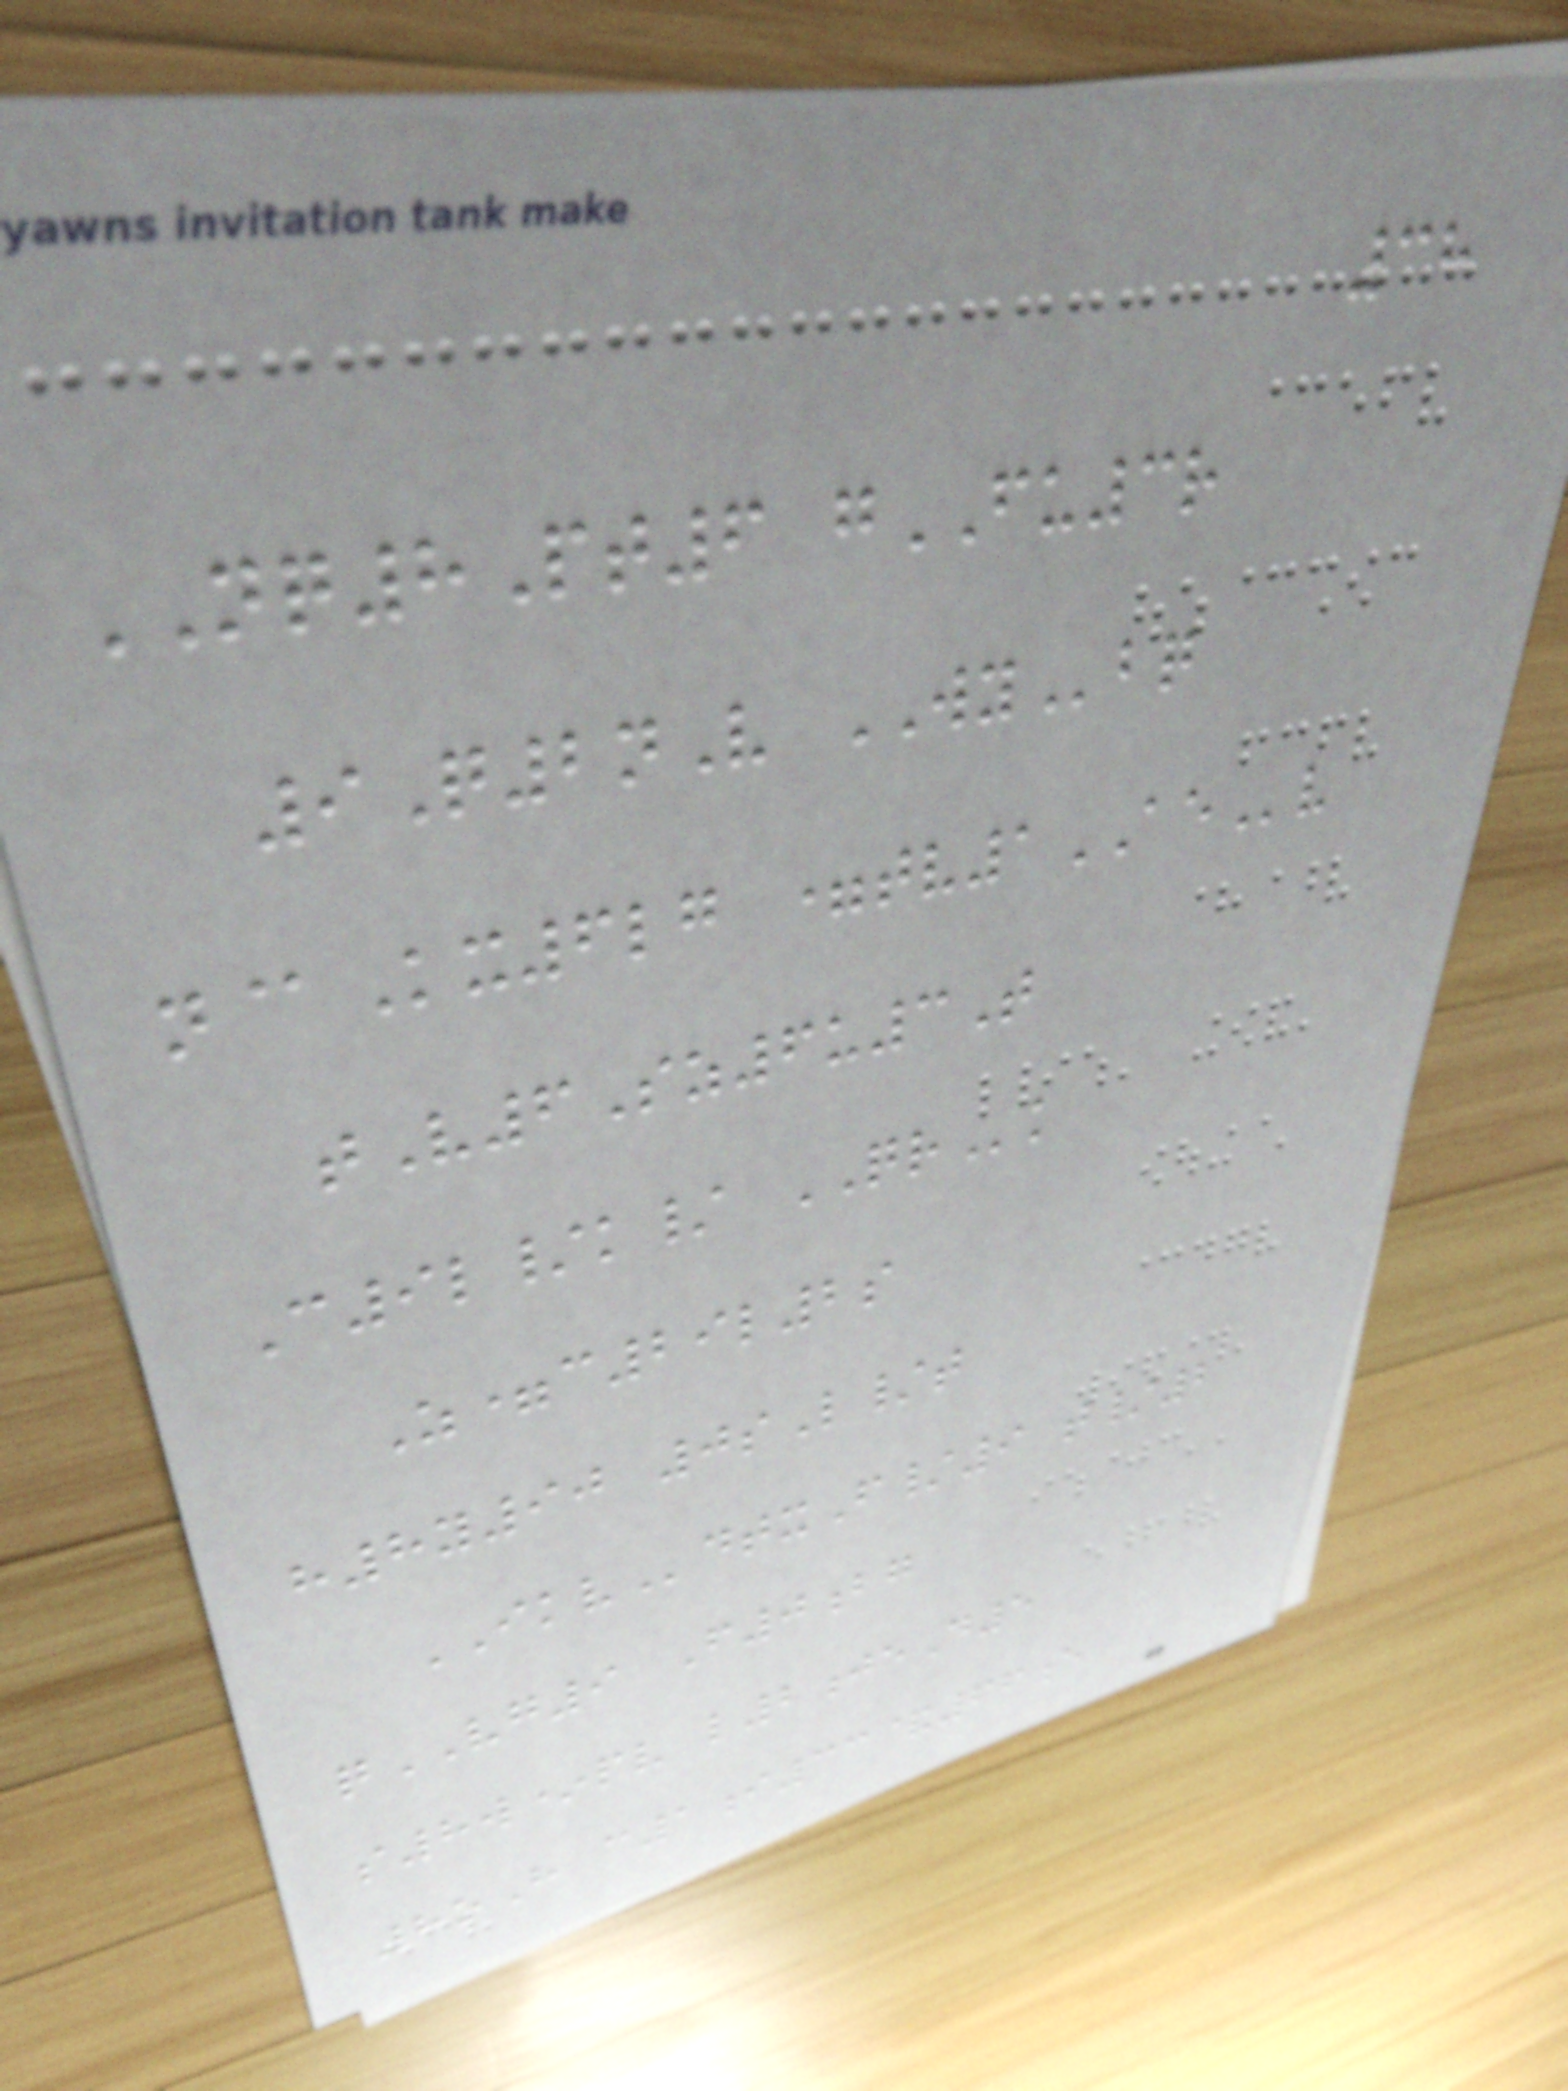38
NQ8Pt6 gFU3r
9Q2nV WYbq
n@Kx6lg =tv1AEv
tV6Sz6u3T
C9l/k/ QRk
Z=c29l2s
h8y90 0sL/t
IKVdtxF/9 t/2
qVG9 F0bg
s8w*pv l2jeD5
8oH c1i33&66e
